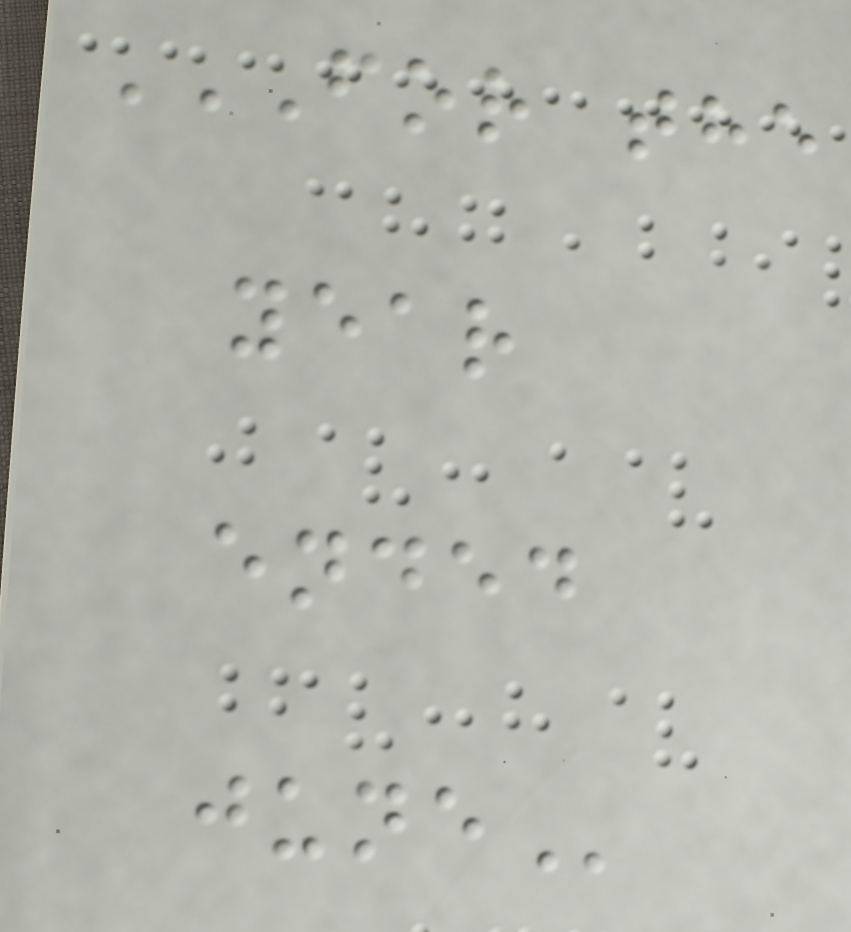FOR THE
YEAR
ENDED
JUNE
